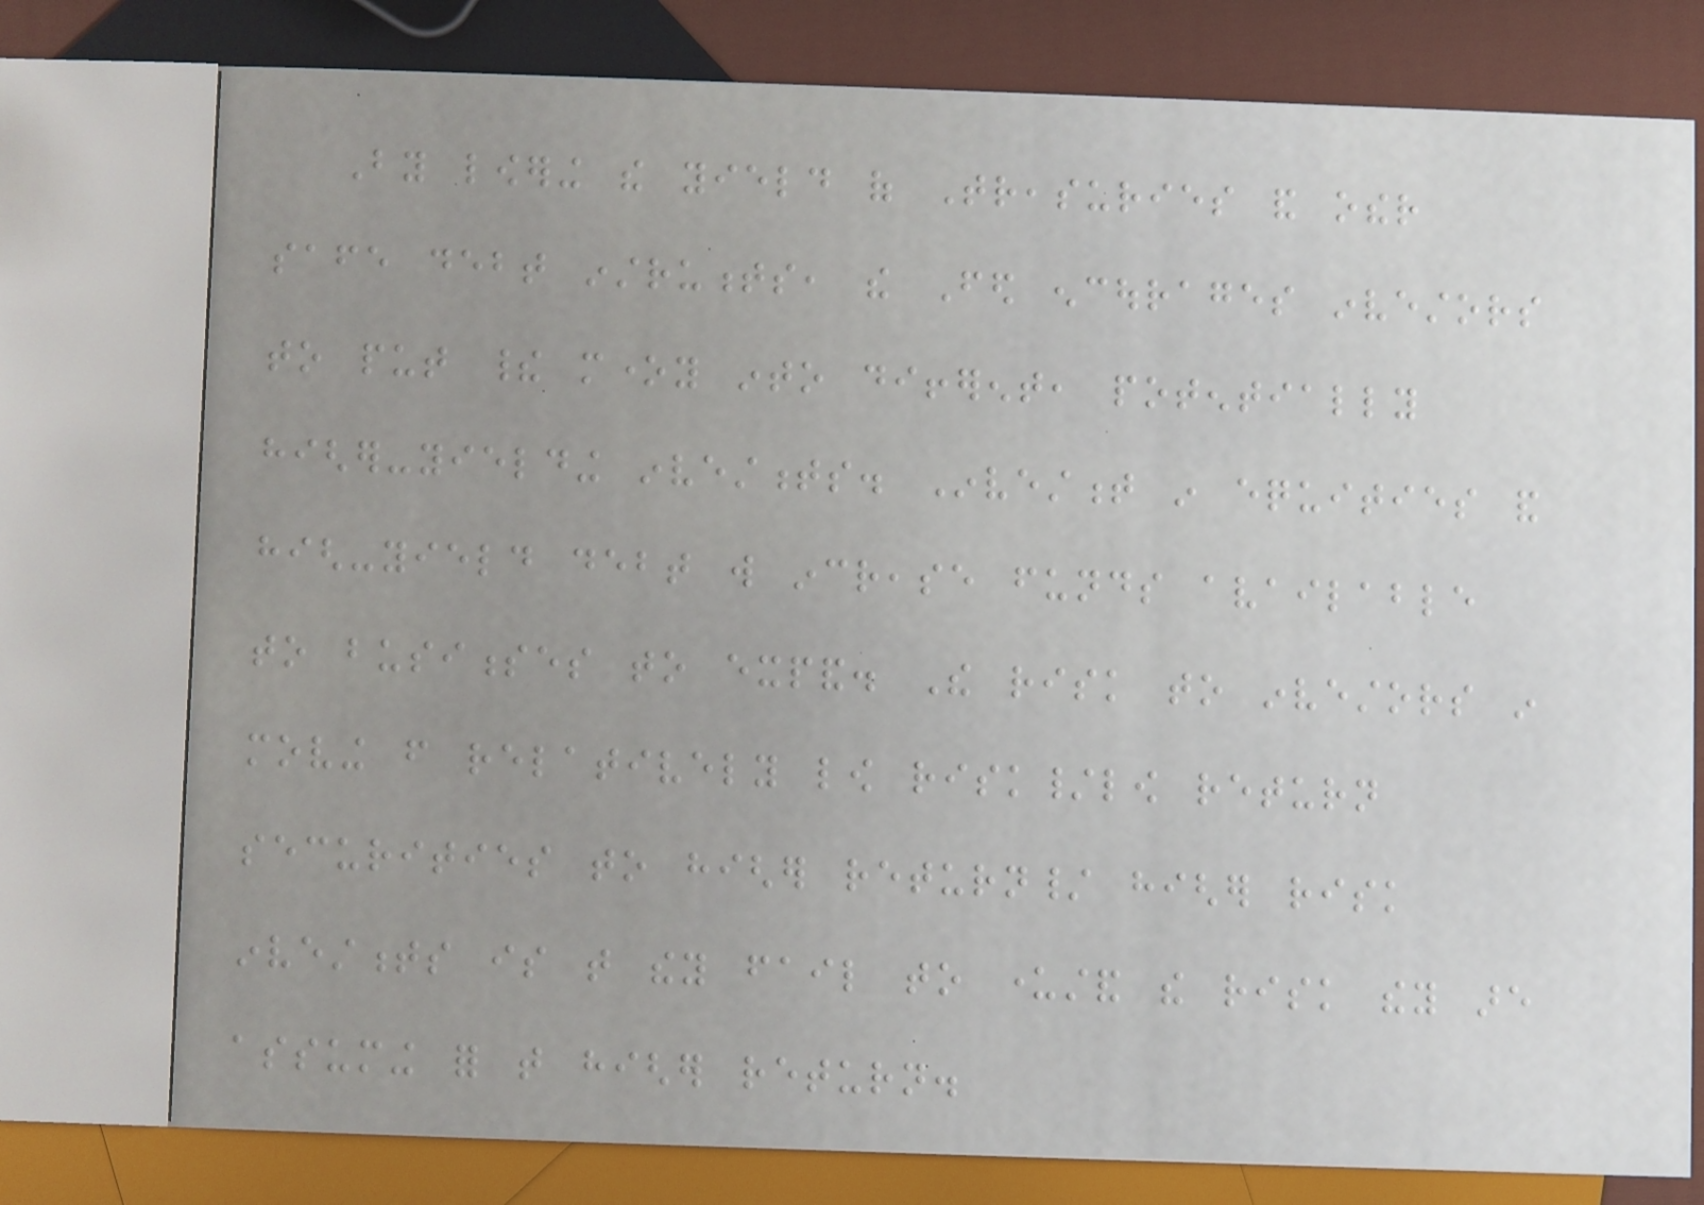By lowering the yield of Treasuries and other
safe debt instruments, the Fed encourages investors
to put their money into different, potentially
higher-yielding investments. Investment in equities and
high-yield debt will increase funds available
to businesses to expand. The risk to investors in
moving from relatively low risk/low return
securities to higher return/ higher risk
investments is that they fail to understand the risk they are
assuming for that higher return.
